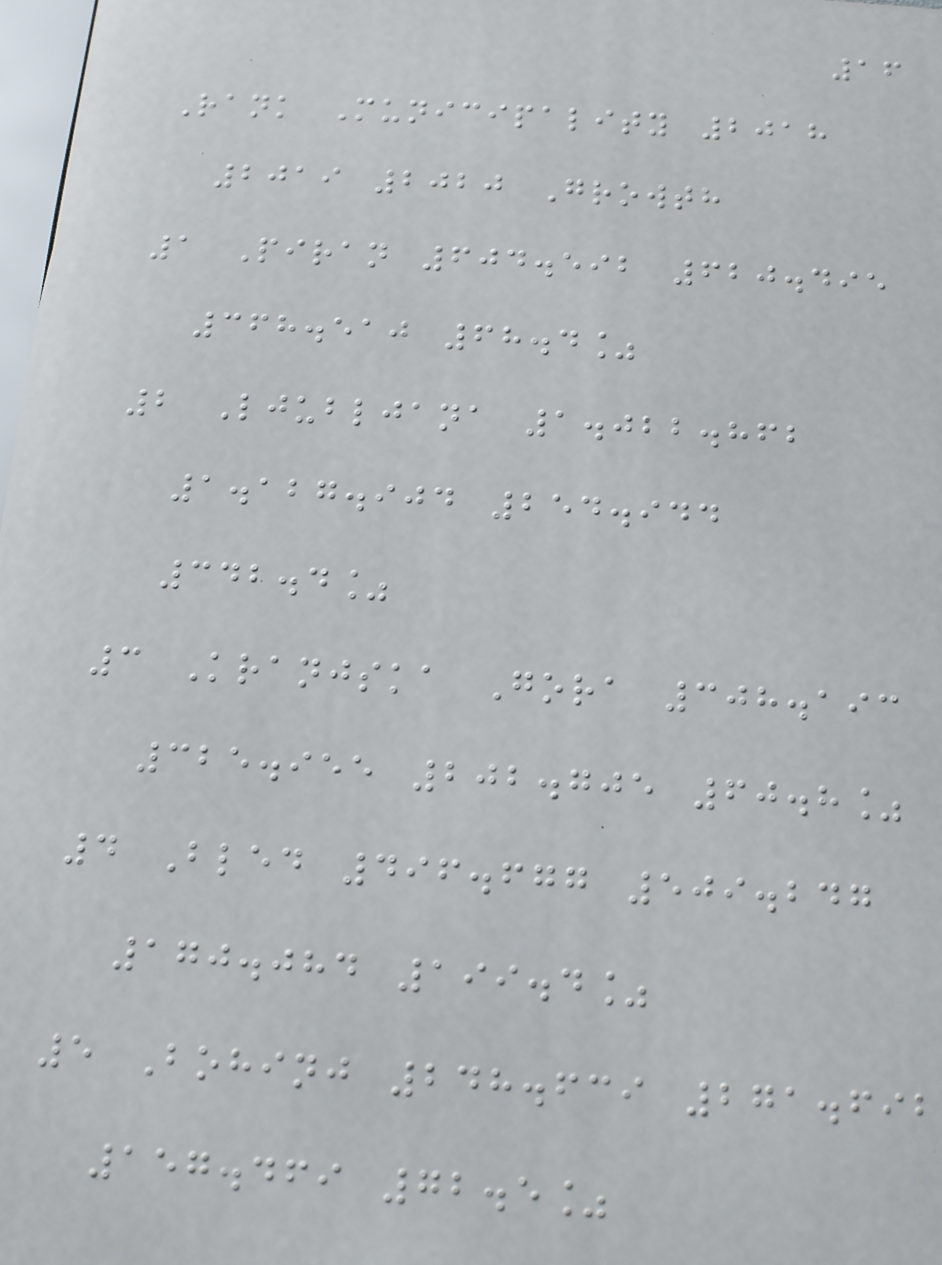16
Rank Municipality 2018
2019 2020 Growth
1 Piran 604.592 620.495
368.510 68.4%
2 Ljubljana 1.022.862
1.127.904 254.944
342.4%
3 Kranjska Gora 308.193
325.955 202.705 60.8%
4 Bled 496.677 509.247
170.084 199.4%
5 Bohinj 248.639 271.692
157.469 72.5%
